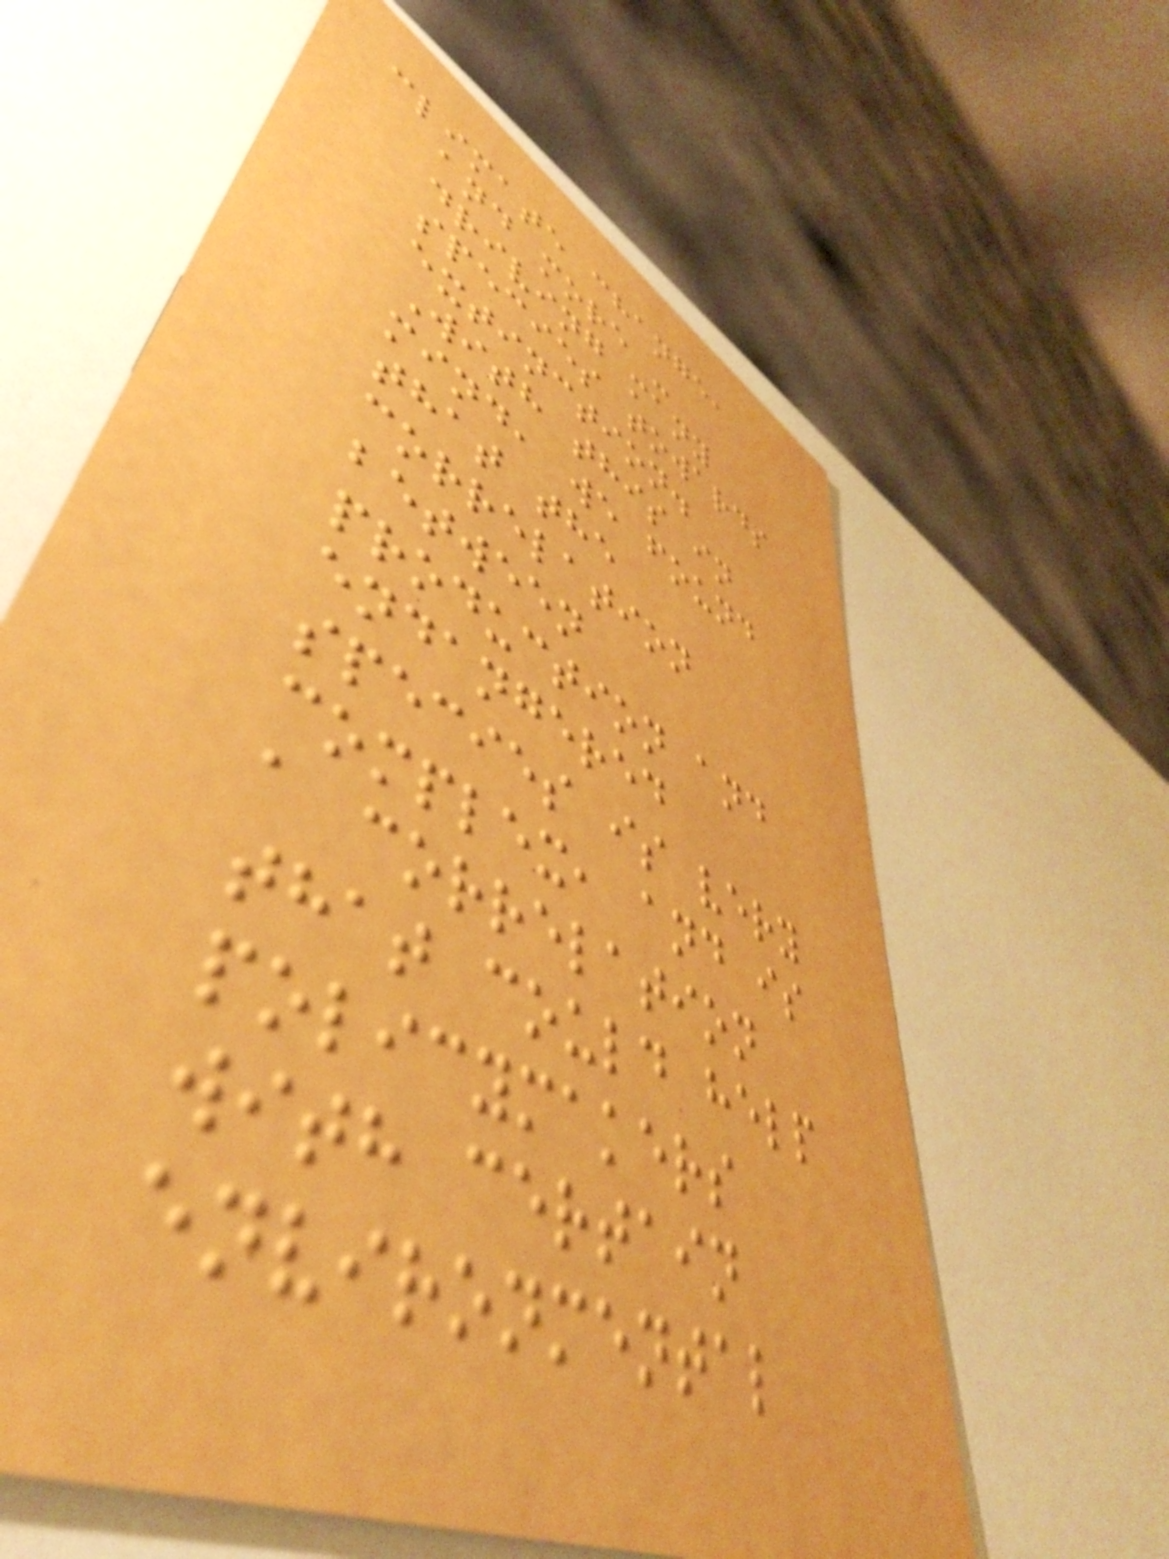climate change,
and more -
driving many
species towards
extinction.
With this in
mind, we found
that the
correlation
between
production and
endangered
species is very
complex, and is
a correlation
that could help
policymakers
with certain
environmental
